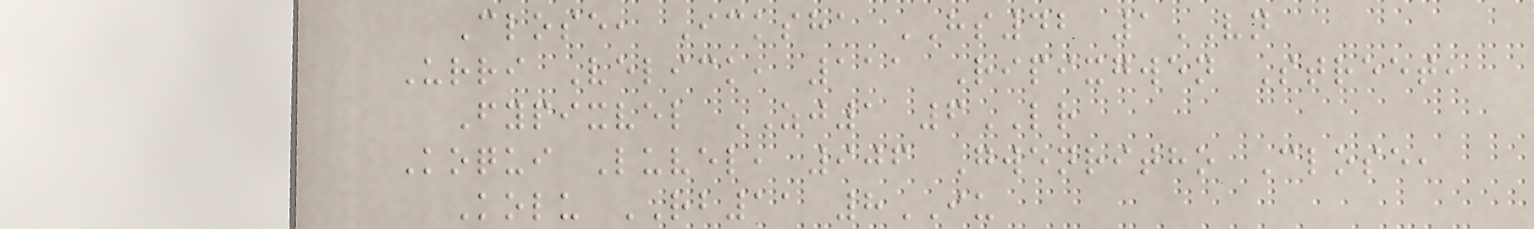Close, Icksha HS42 1VN
Urri Velick, 111 Ripixgwen Street,
Fypixvel ZJ1 6LR
Koqui Luvel, 906 Gwenritho Close,
Kolu RB11 8IU
